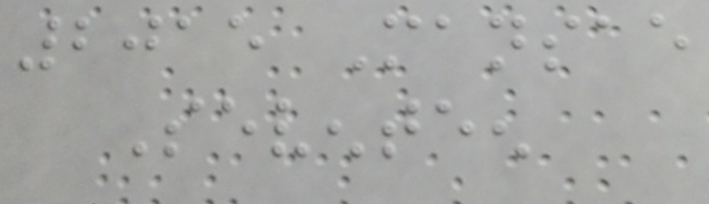2015 Mansae
Seventeen
